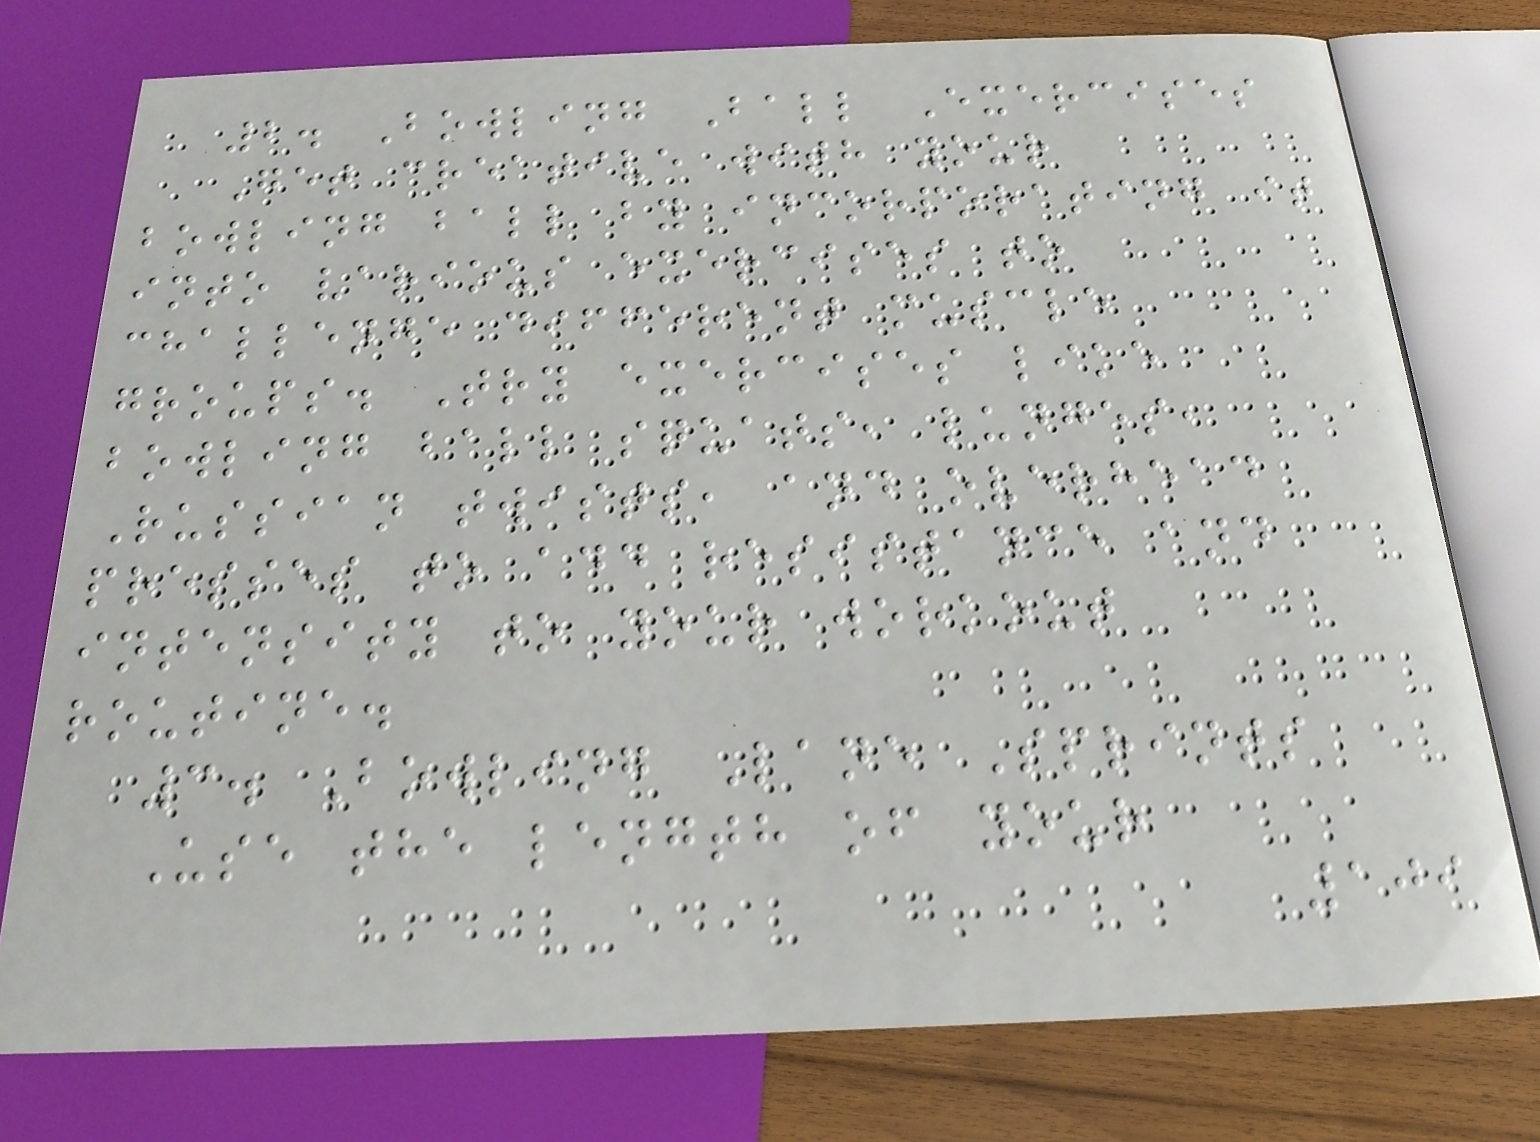2. Bowling Ball Exercises
Get creative with your
bowling ball by incorporating it
into various exercises to
challenge different muscle
groups. Try exercises like
bowling ball squats, lunges,
Russian twists, and overhead
presses to add resistance and
intensity to your workout
routine.
3. Bowling Lane Sprints
Use the length of your
109
